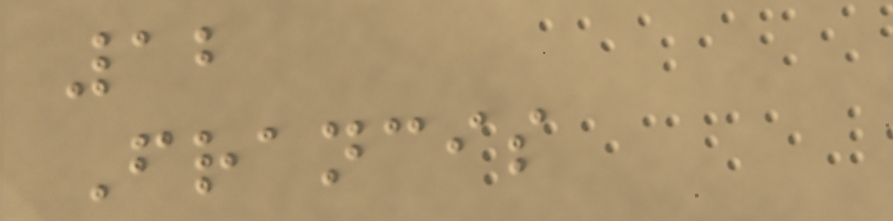12
Francis
